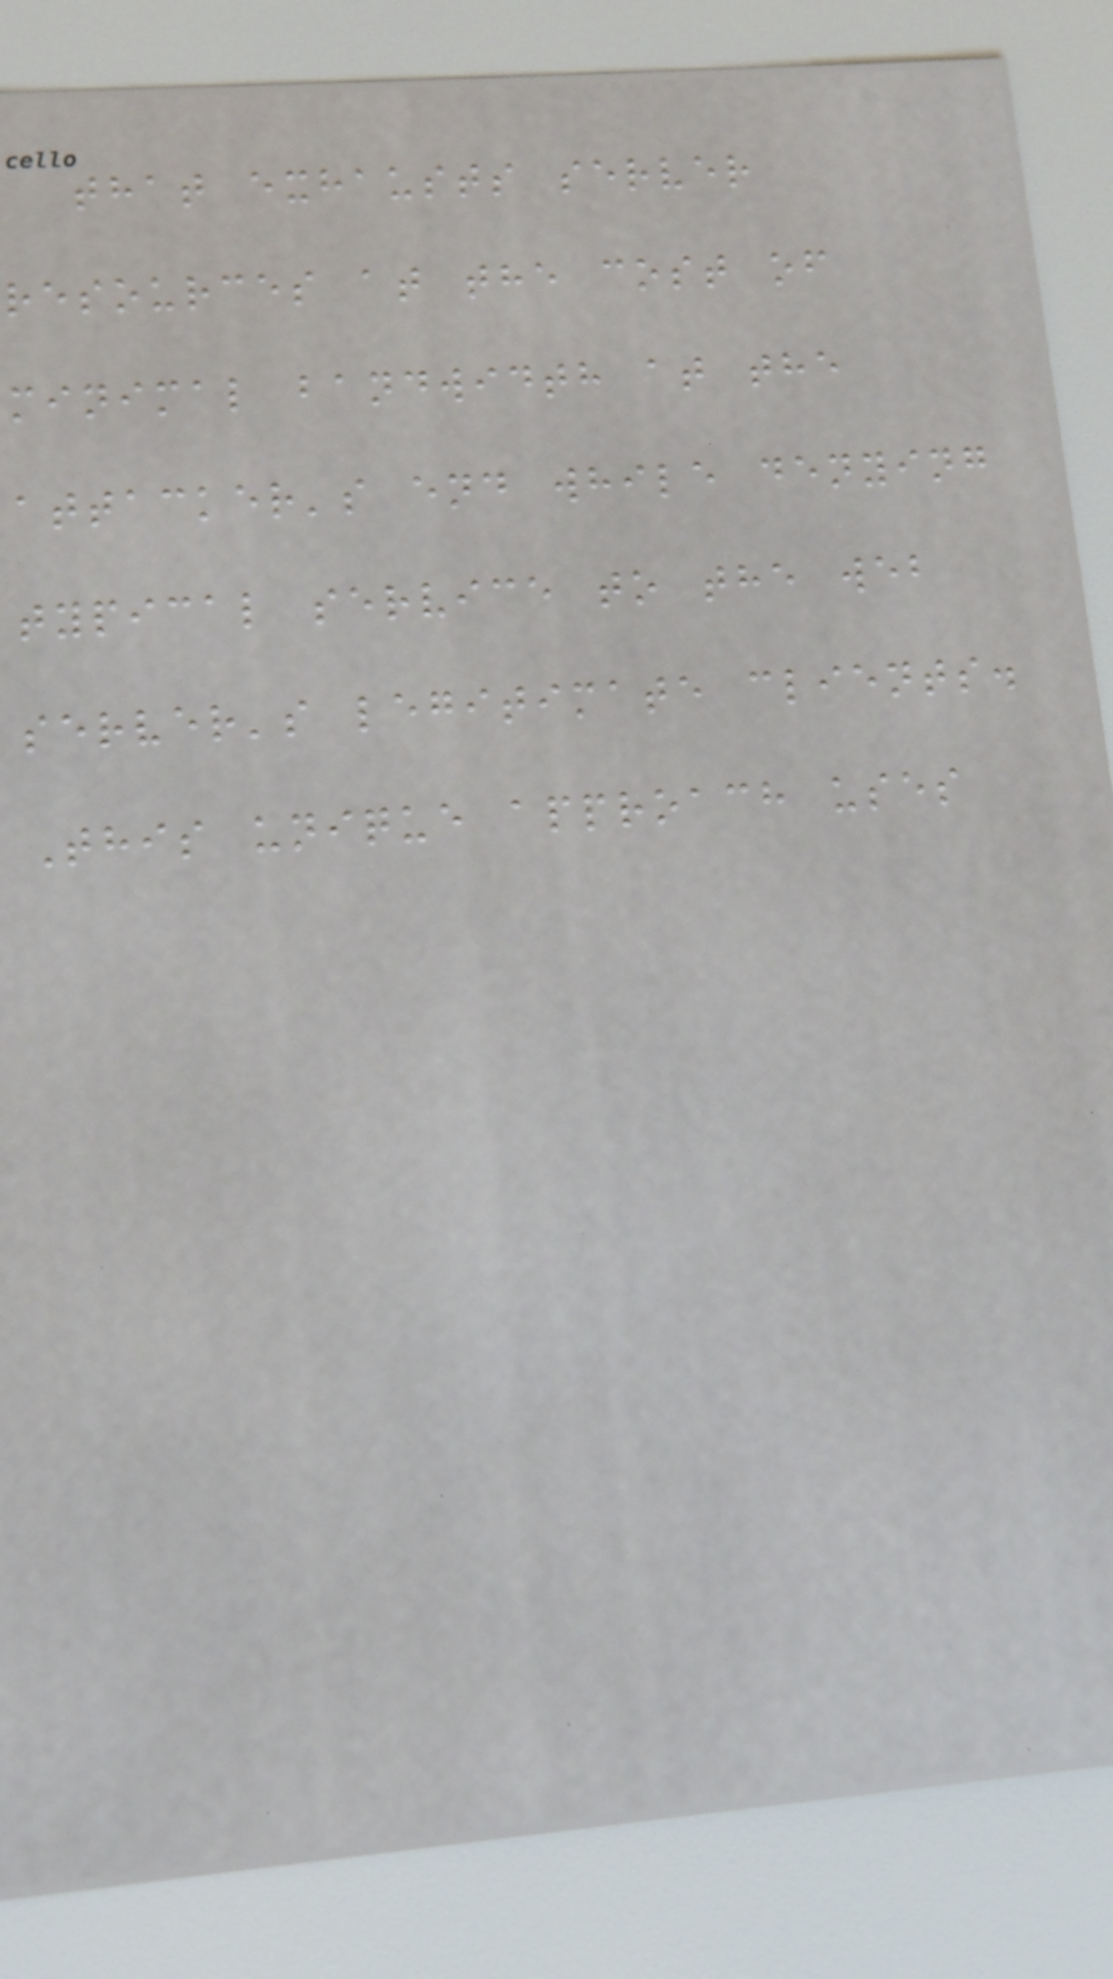that exhausts server
resources at the cost of
minimal bandwidth at the
attacker's end while denying
typical service to the web
server's legitimate clients.
This unique approach uses
